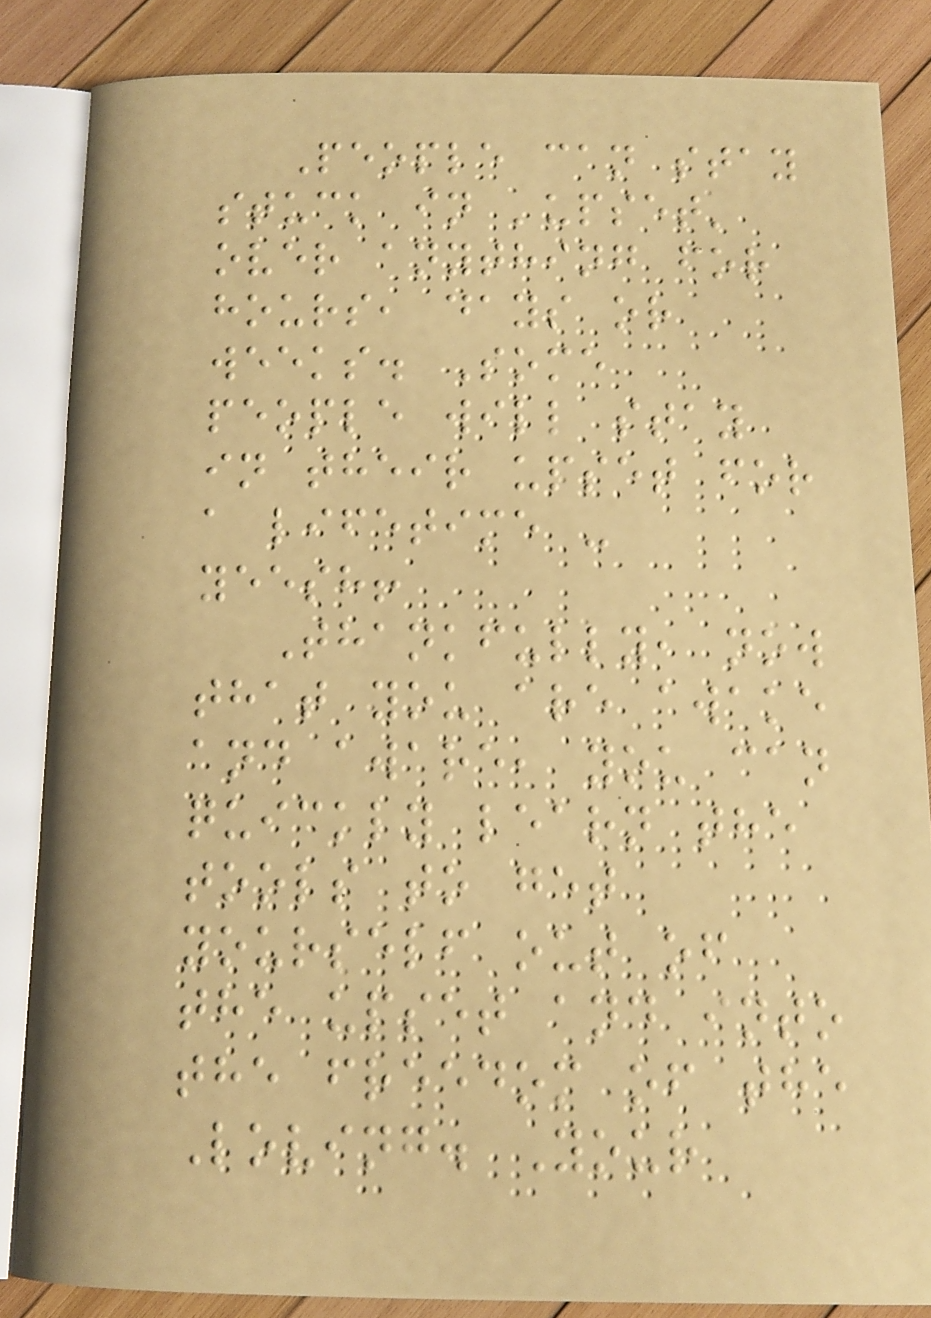People can stay
stuck in 'upset'
over anything for
hours, days or
weeks. Some
people will stay
in their upset for
a lifetime -
yeesh!
Thankfully, now
that you are awake
and aware, you can
quickly learn the
tools to get
yourself out of
the upset and into
the freedom of the
Loving. Your
